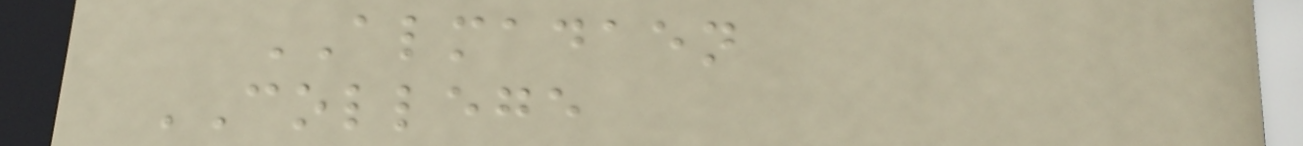ALMADAEN
COLLEGE
